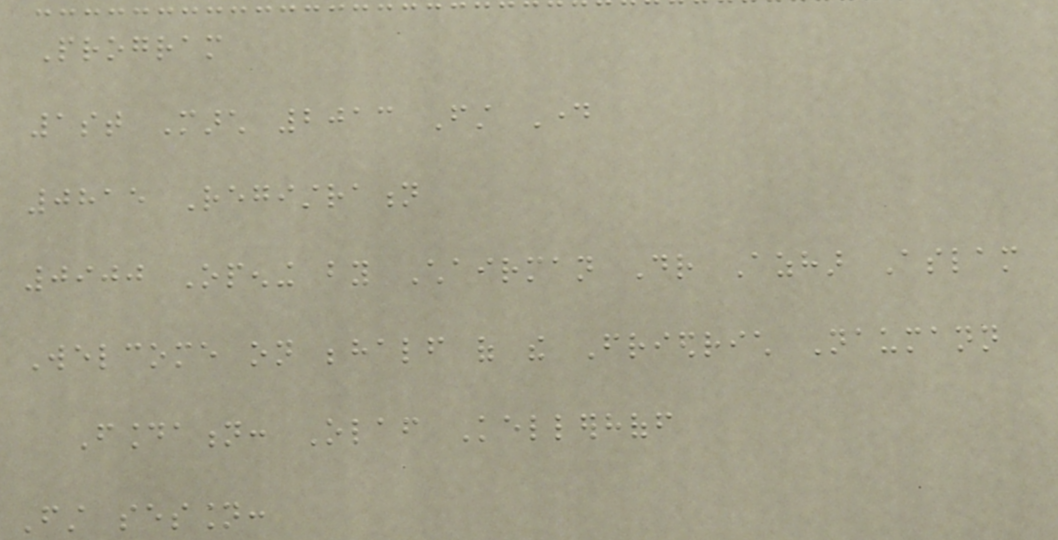Program
1st March 2013 First Day
0815 Registration
0900 Opening by Chairman Dr Azhar Aslam
Welcome on behalf of the Friedrich Naumann
Foundation: Olaf Kellerhoff
First session:
